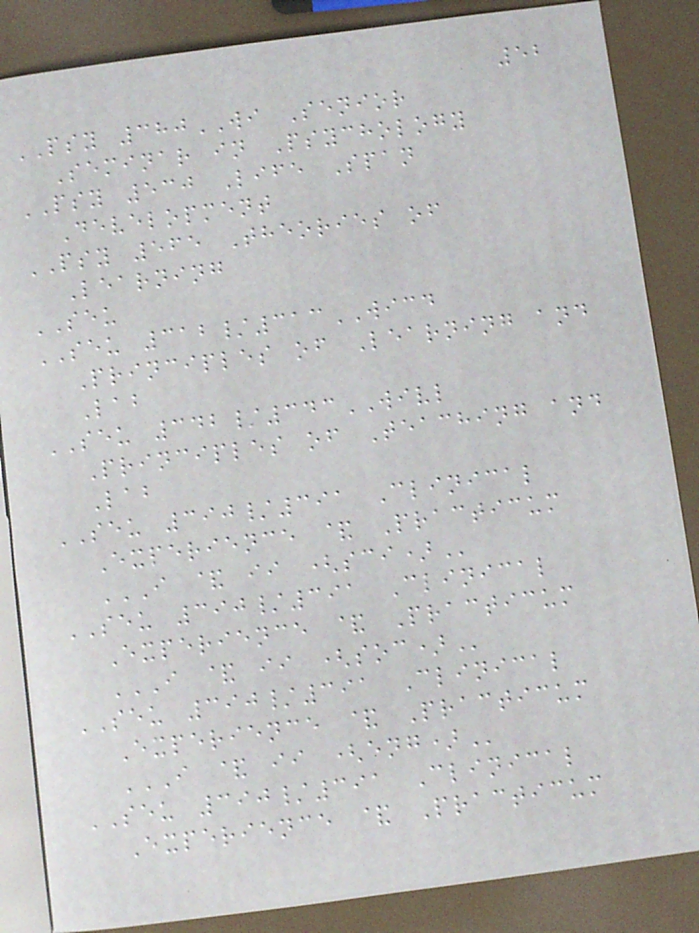52
PSY 380WI Senior
Seminar in Psychology
PSY 530 Life Span
Development
PSY 565 Theories of
Learning
SEU
SEU 312/313WICD
Principles of Learning and
Lab
SEU 342/343WIVL
Principles of Teaching and
Lab
SEU 390/391 Clinical
Experience & Practicum
I & II (SCI)
SEU 390/391 Clinical
Experience & Practicum
I & II (SOC)
SEU 390/391 Clinical
Experience & Practicum
I & II (ENG)
SEU 390/391 Clinical
Experience & Practicum
